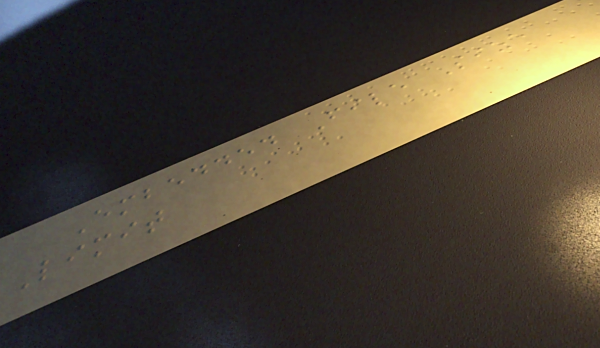Embedded File Size
Limit
